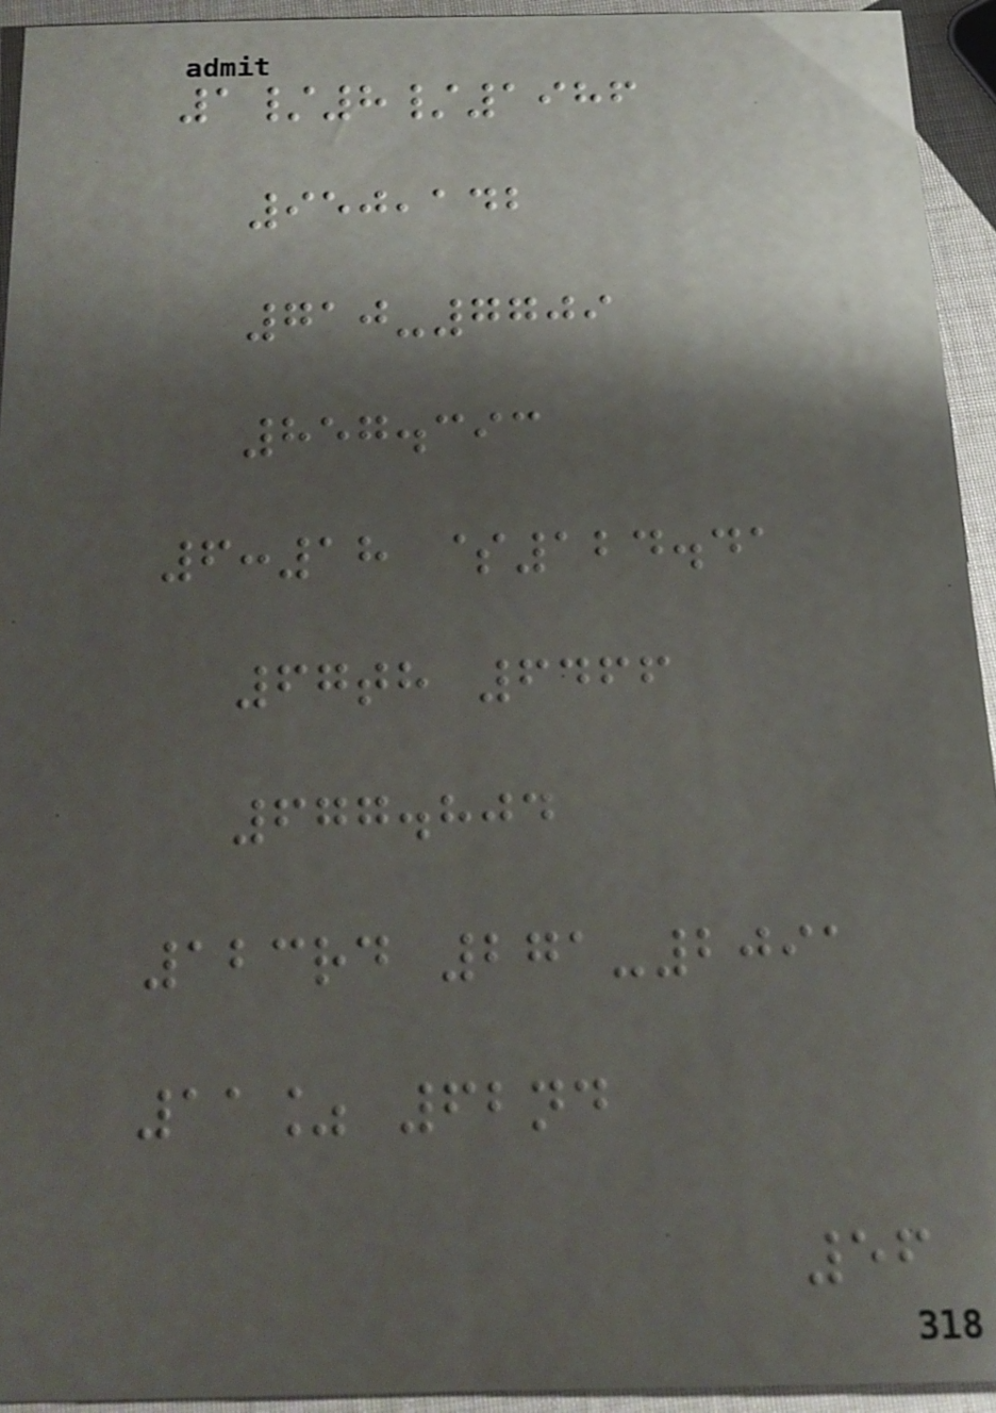1/8/1986
950,142
710-7709
857.393
6:18 $124.41
67th 6466
677.804
123rd 271-2091
11% 62nd
56
